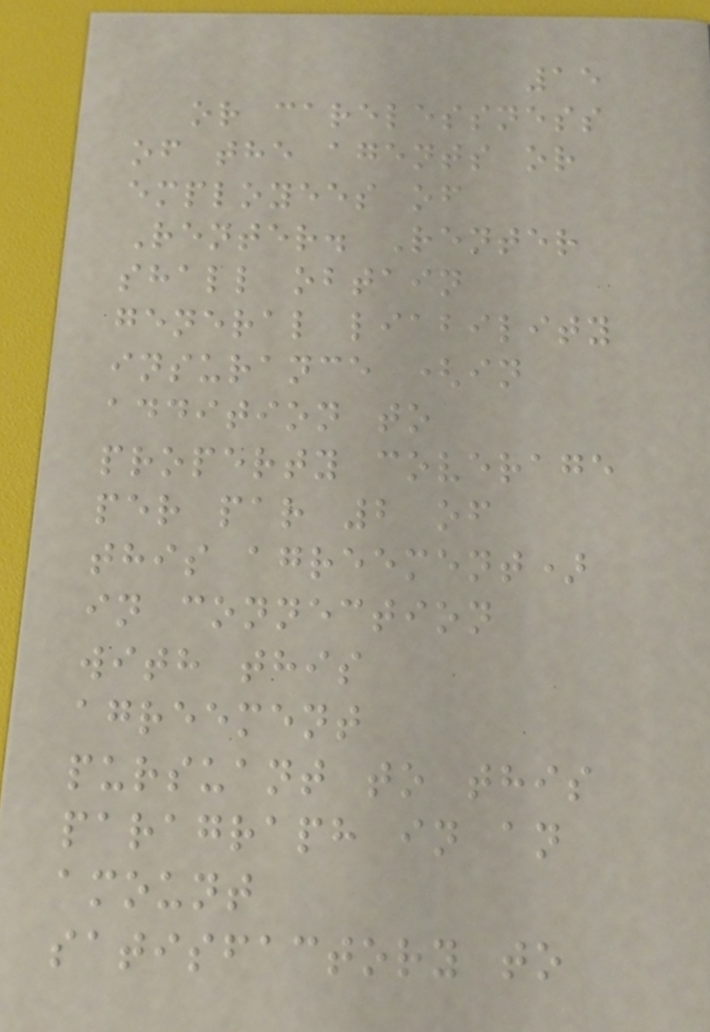15
or carelessness
of the agents or
employees of
Renter. Renter
shall obtain
general liability
insurance (in
addition to
property coverage
per par 2 of
this agreement)
in connection
with this
agreement
pursuant to this
paragraph in an
amount
satisfactory to
